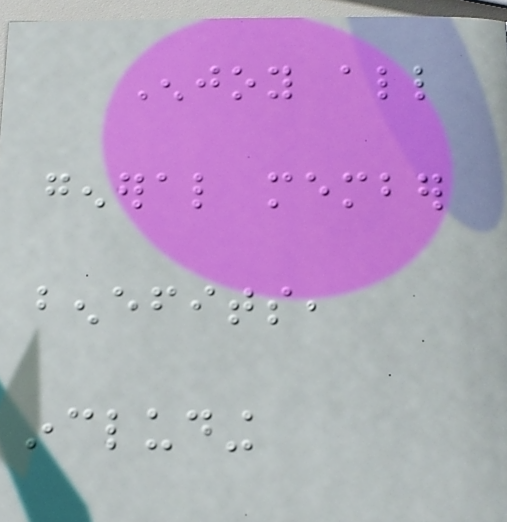Enjoy all
general member
benefits,
including
